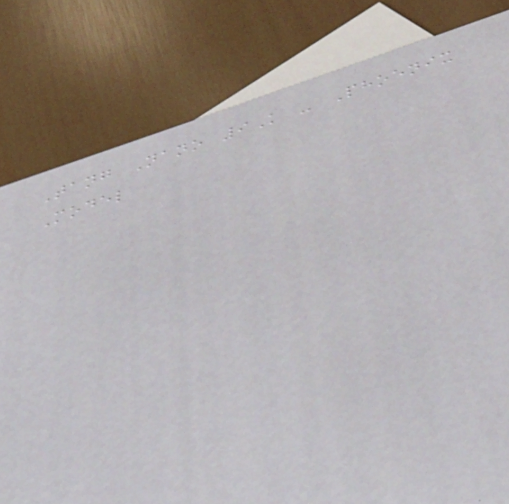Tang Nano 9K - Phoenix
Model
